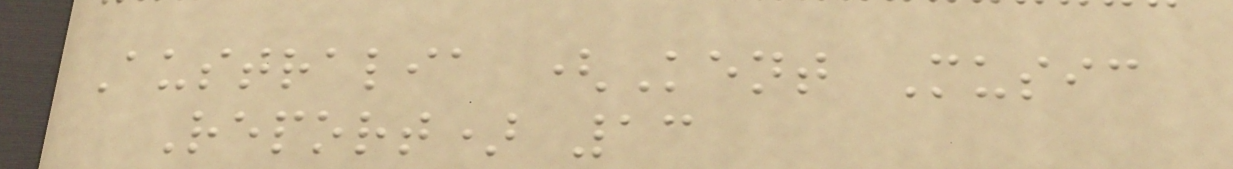Australia (Kent Music
Report) 13
